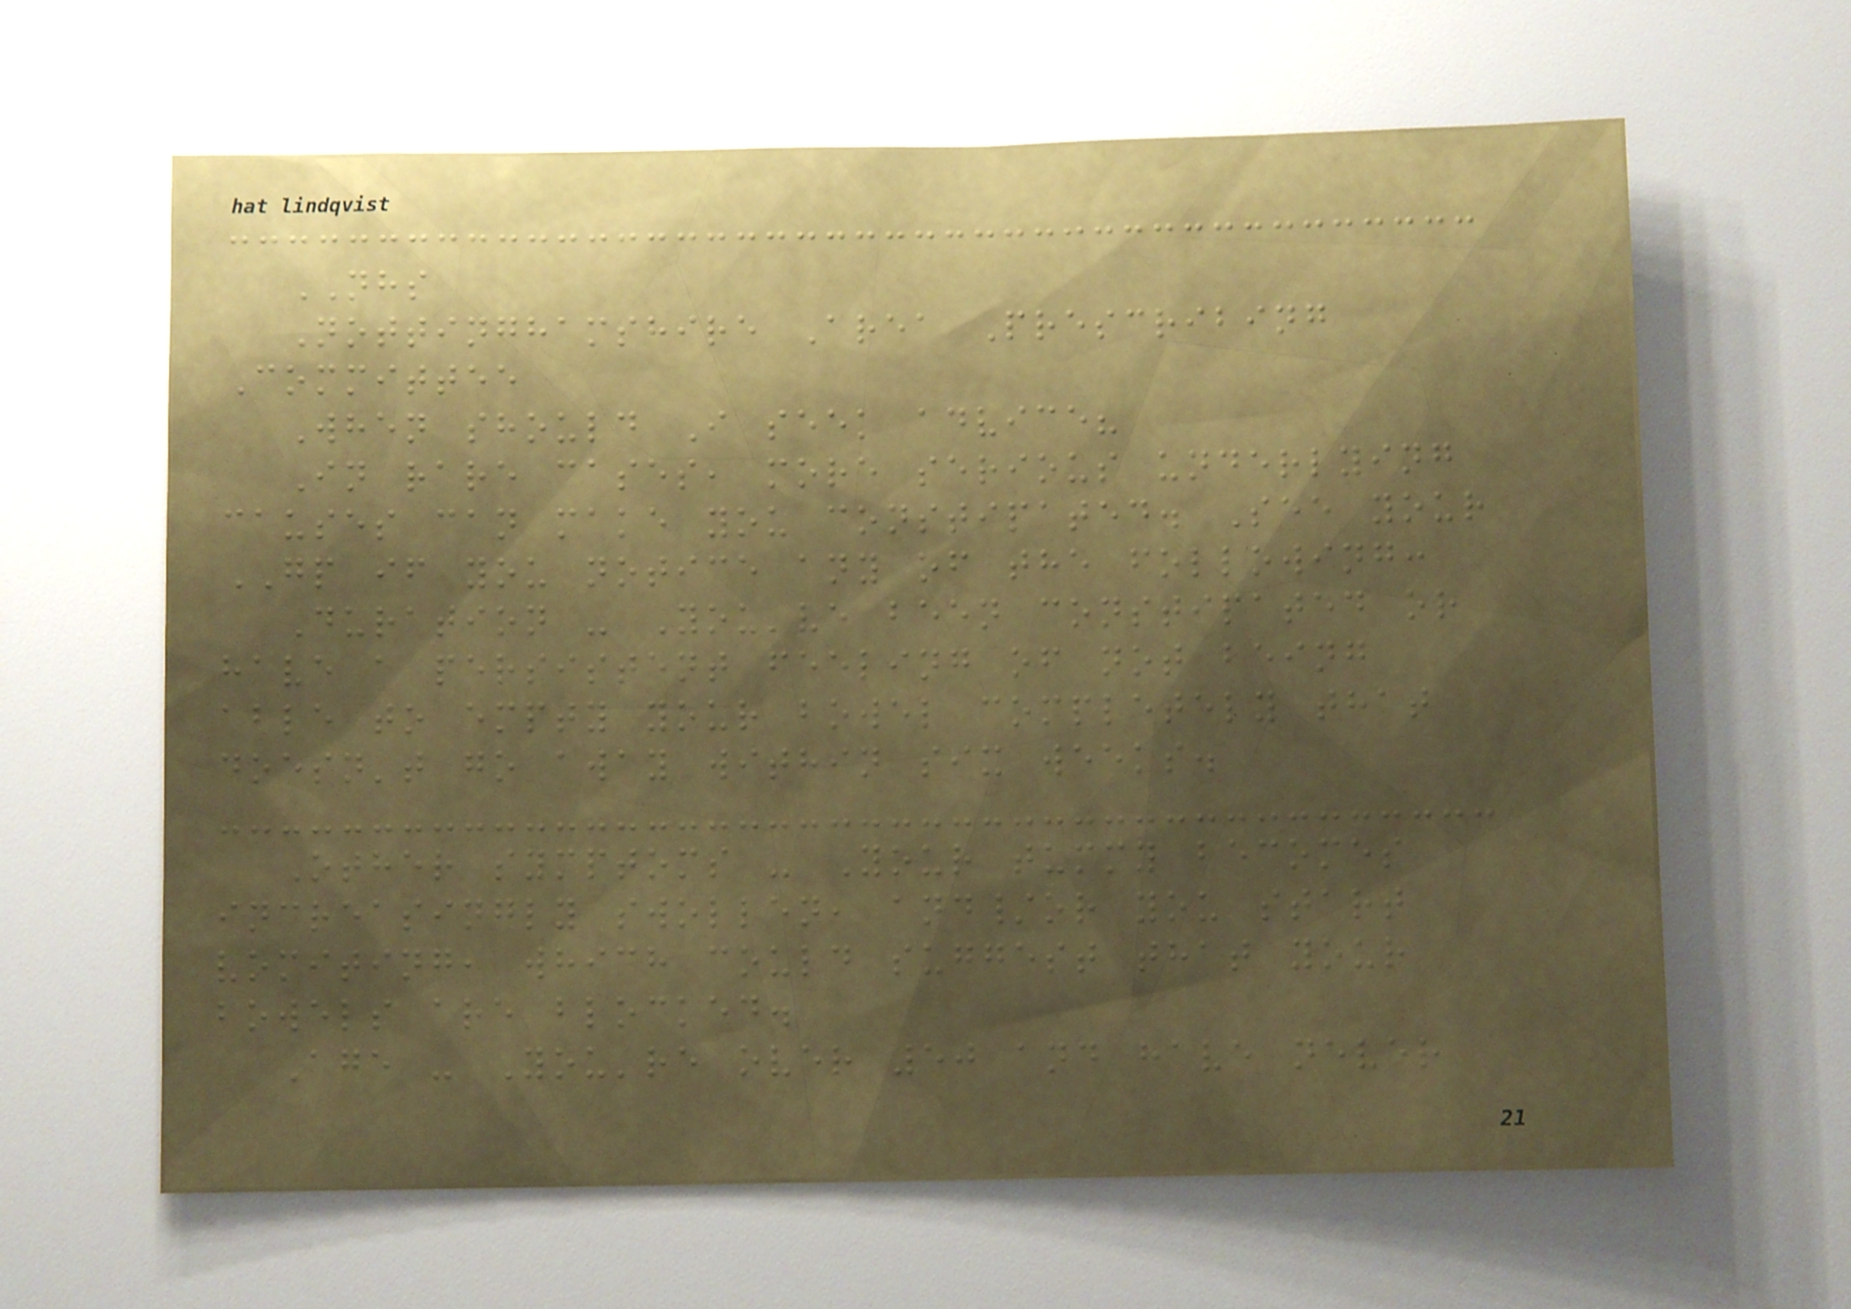NHS
Nottinghamshire Area Prescribing
Committee
When should I seek advice?
In rare cases, more serious underlying
causes can make you constipated. See your
GP if you notice any of the following:
Duration - You've been constipated or
have a persistent feeling of not being
able to empty your bowel completely that
doesn't go away within six weeks.
Other symptoms - Your tummy becomes
increasingly swollen, and/or you start
vomiting, which could suggest that your
bowels are blocked.
Age - You're over 50 and have never
